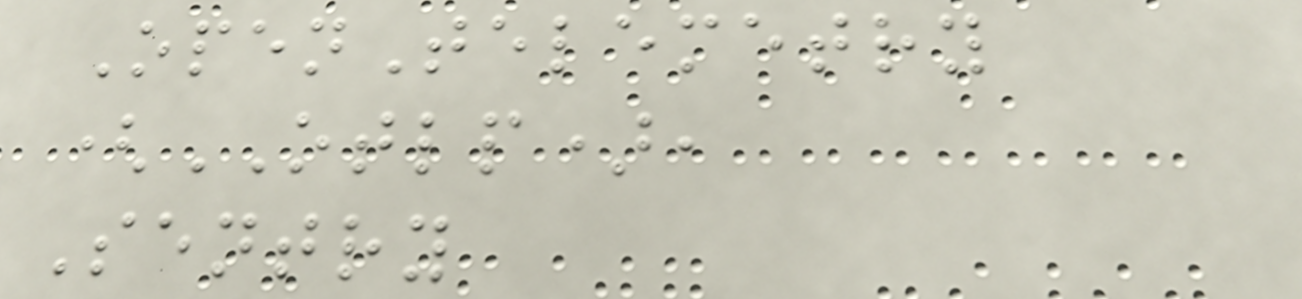OpenTelemetry
(OTLP),
Sentry
